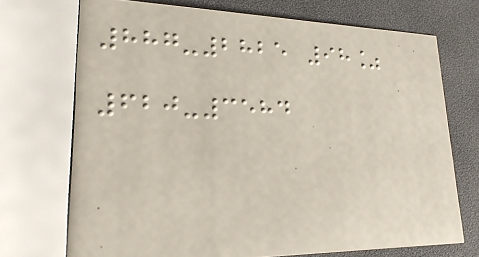887-2825 98%
620-3584
